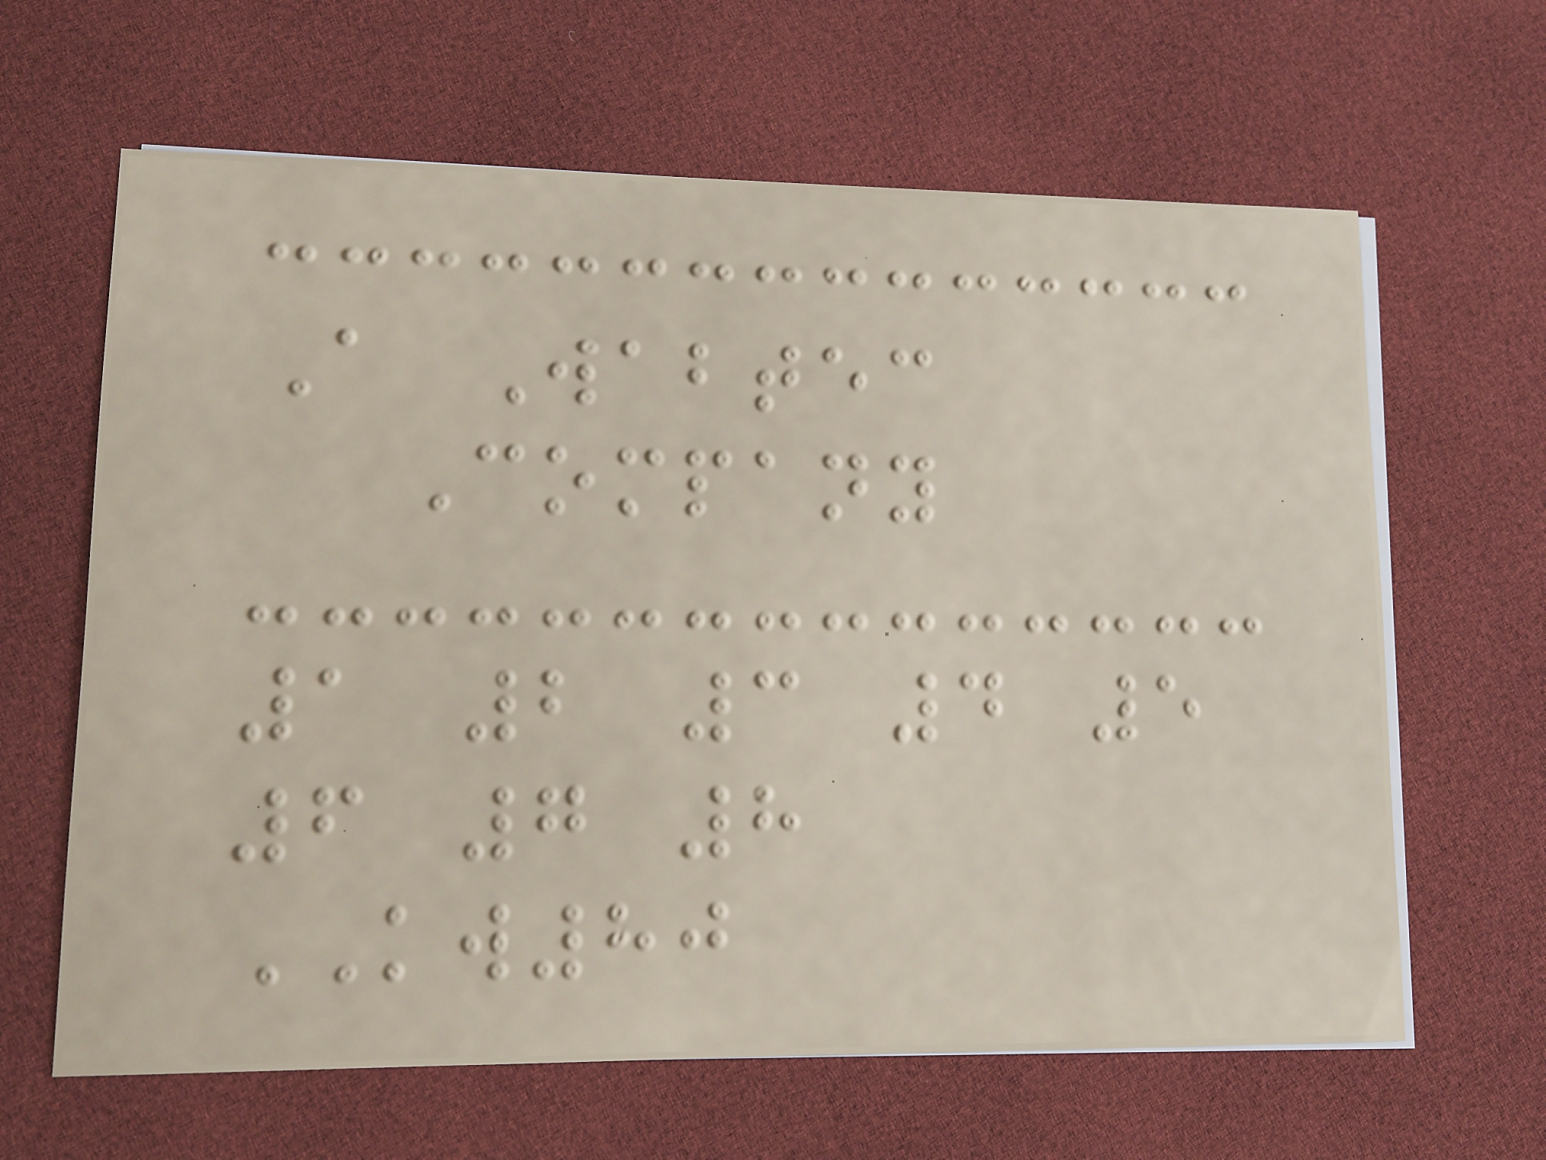A Wabtec
Company
1 2 3 4 5
6 7 8
KW80
